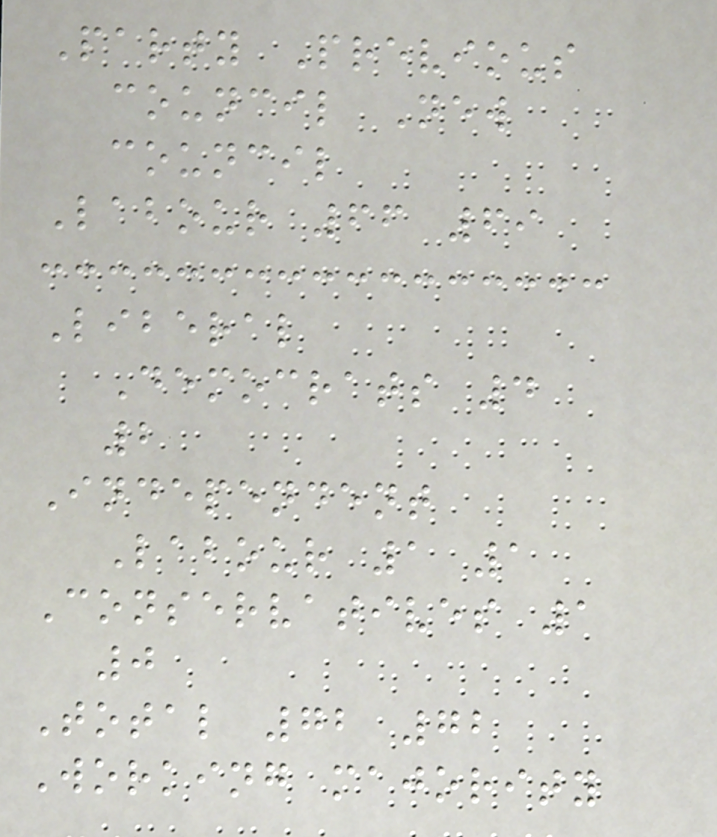Party Previous
council New
council
Labour 66 69
Liberal
Democrats 4
2
Independent
Labour 1 1
Conservatives 1
0
Total 72 72
Working majority
